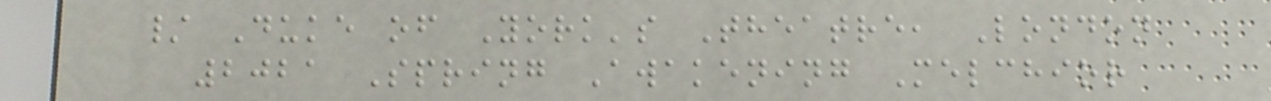/ Duke of York's Theatre, London
2021 Spring Awakening Melchior
